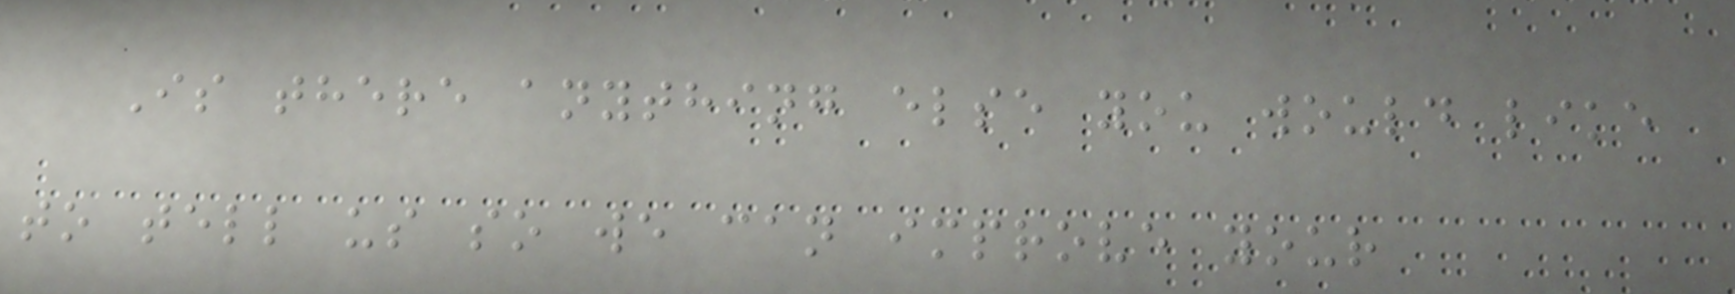Is there anything else you would like
to tell us so we can improve your
